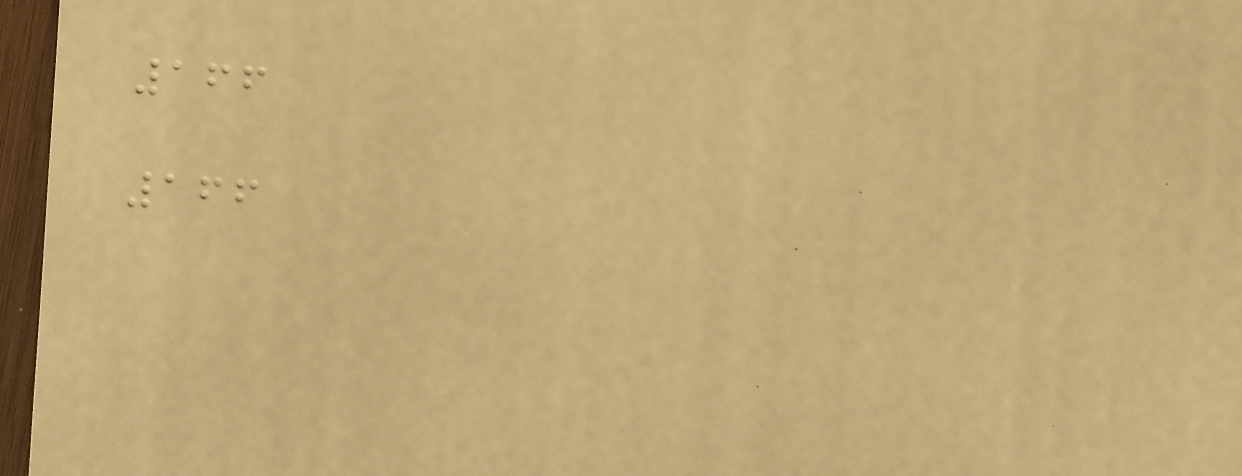166
166
